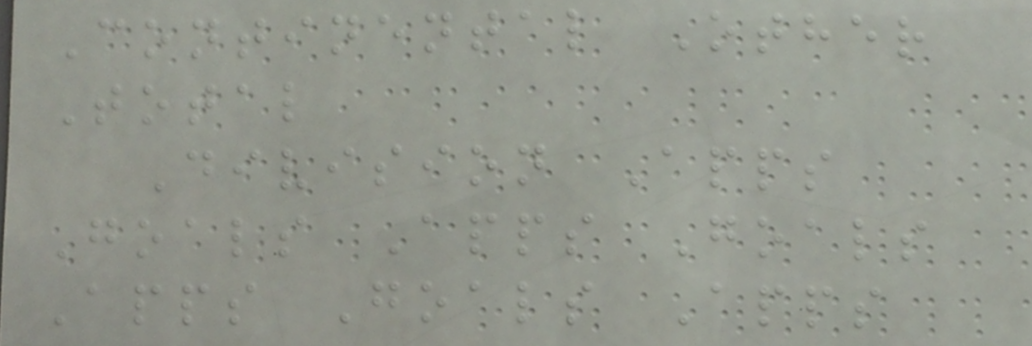Continental Other
Total
Division Apps
Goals Apps Goals
Apps Goals Apps
